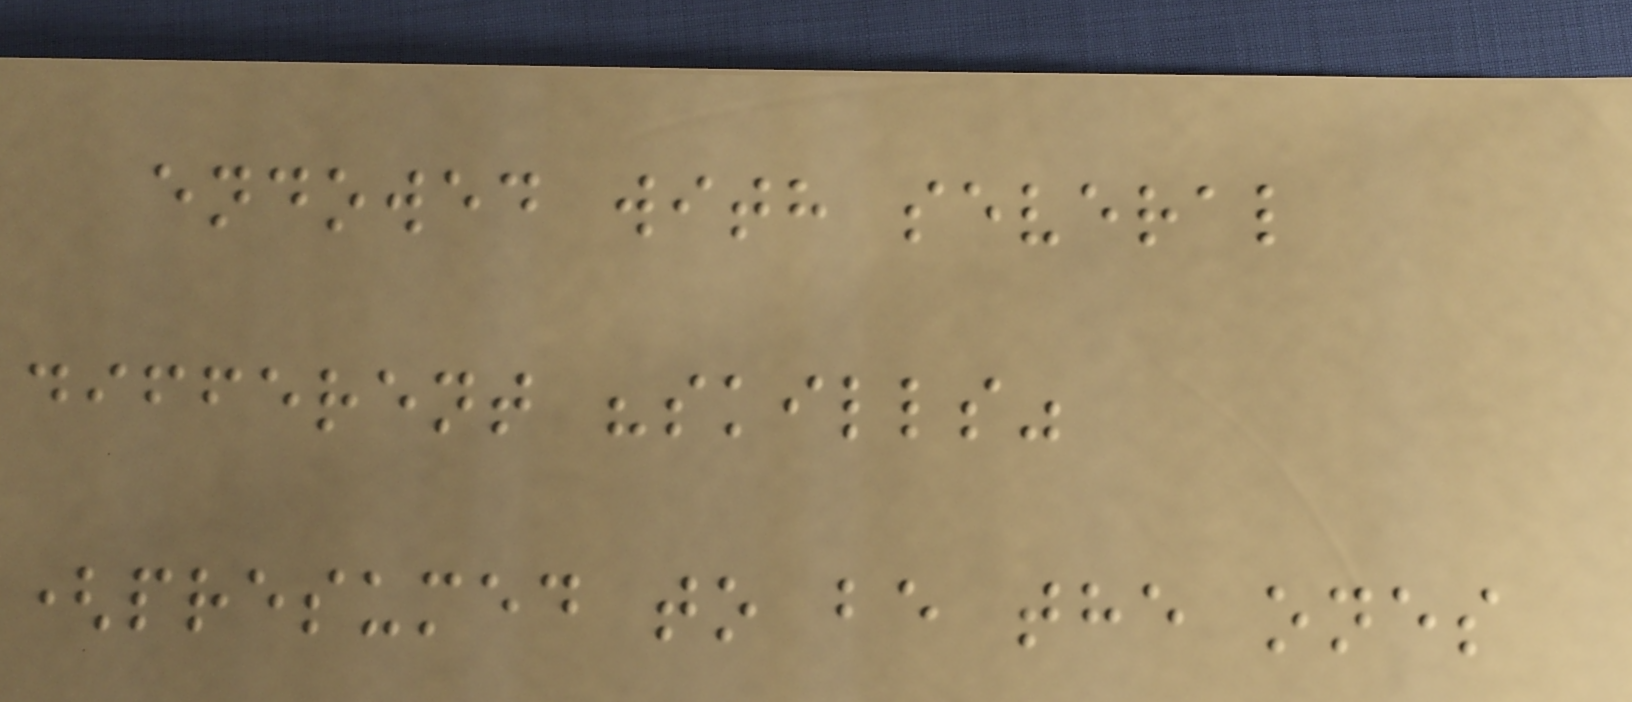endowed with several
different "skills"
(presumed to be the ones
